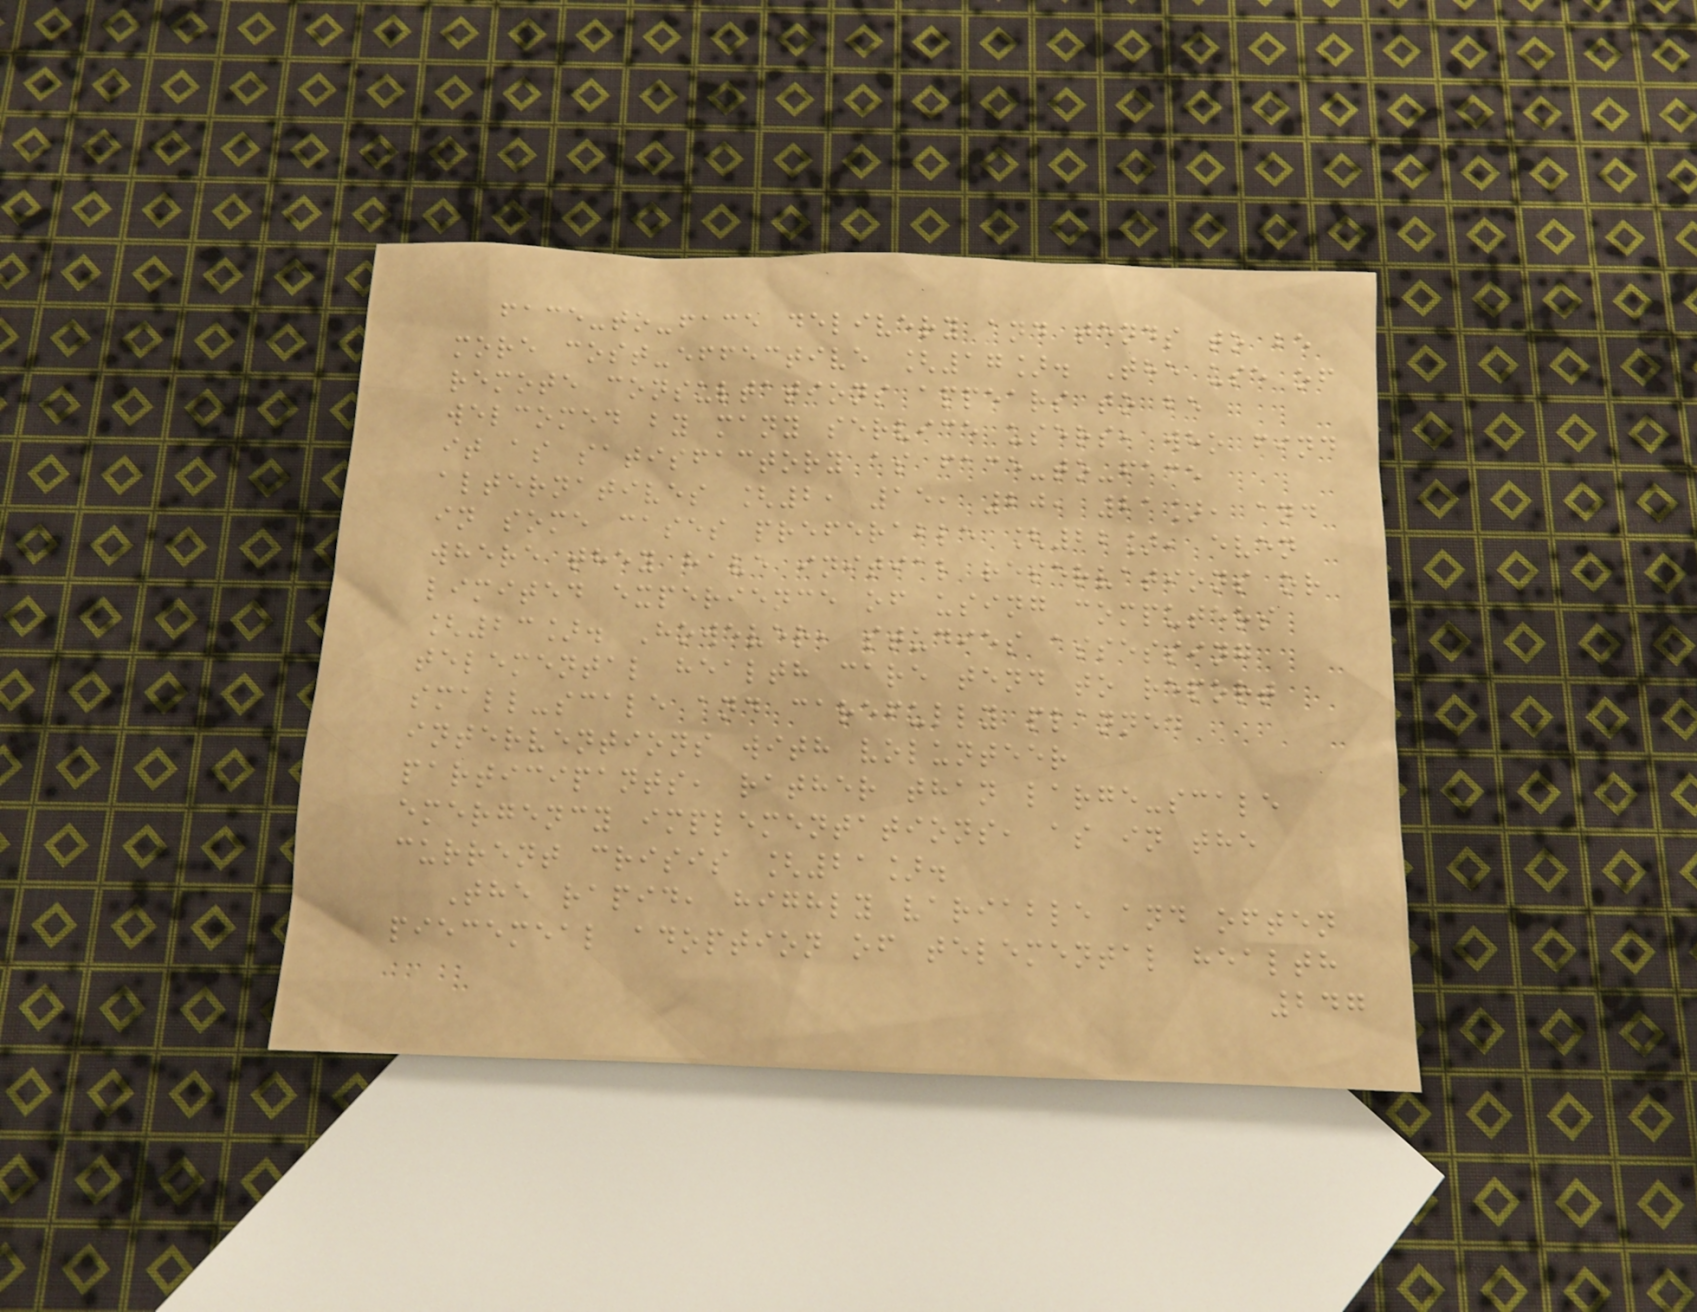face-to-face delivery and tends to be
more cost-effective [17]. The use of
remote consultations appears to be
welcomed by many service users, who find
it as satisfactory as face-to-face
alternatives [2, 15, 20, 21], and
in some cases preferable [22], even
where they have initial reservations or
limited experience of using computers
[23]. However, studies assessing
telemental health care tend to report
small-scale and carefully planned
interventions with volunteer
participants, rather than large-scale
emergency implementations, as in the
current crisis [21].
The rapid, highly variable and often
piecemeal adoption of telemental health
247
